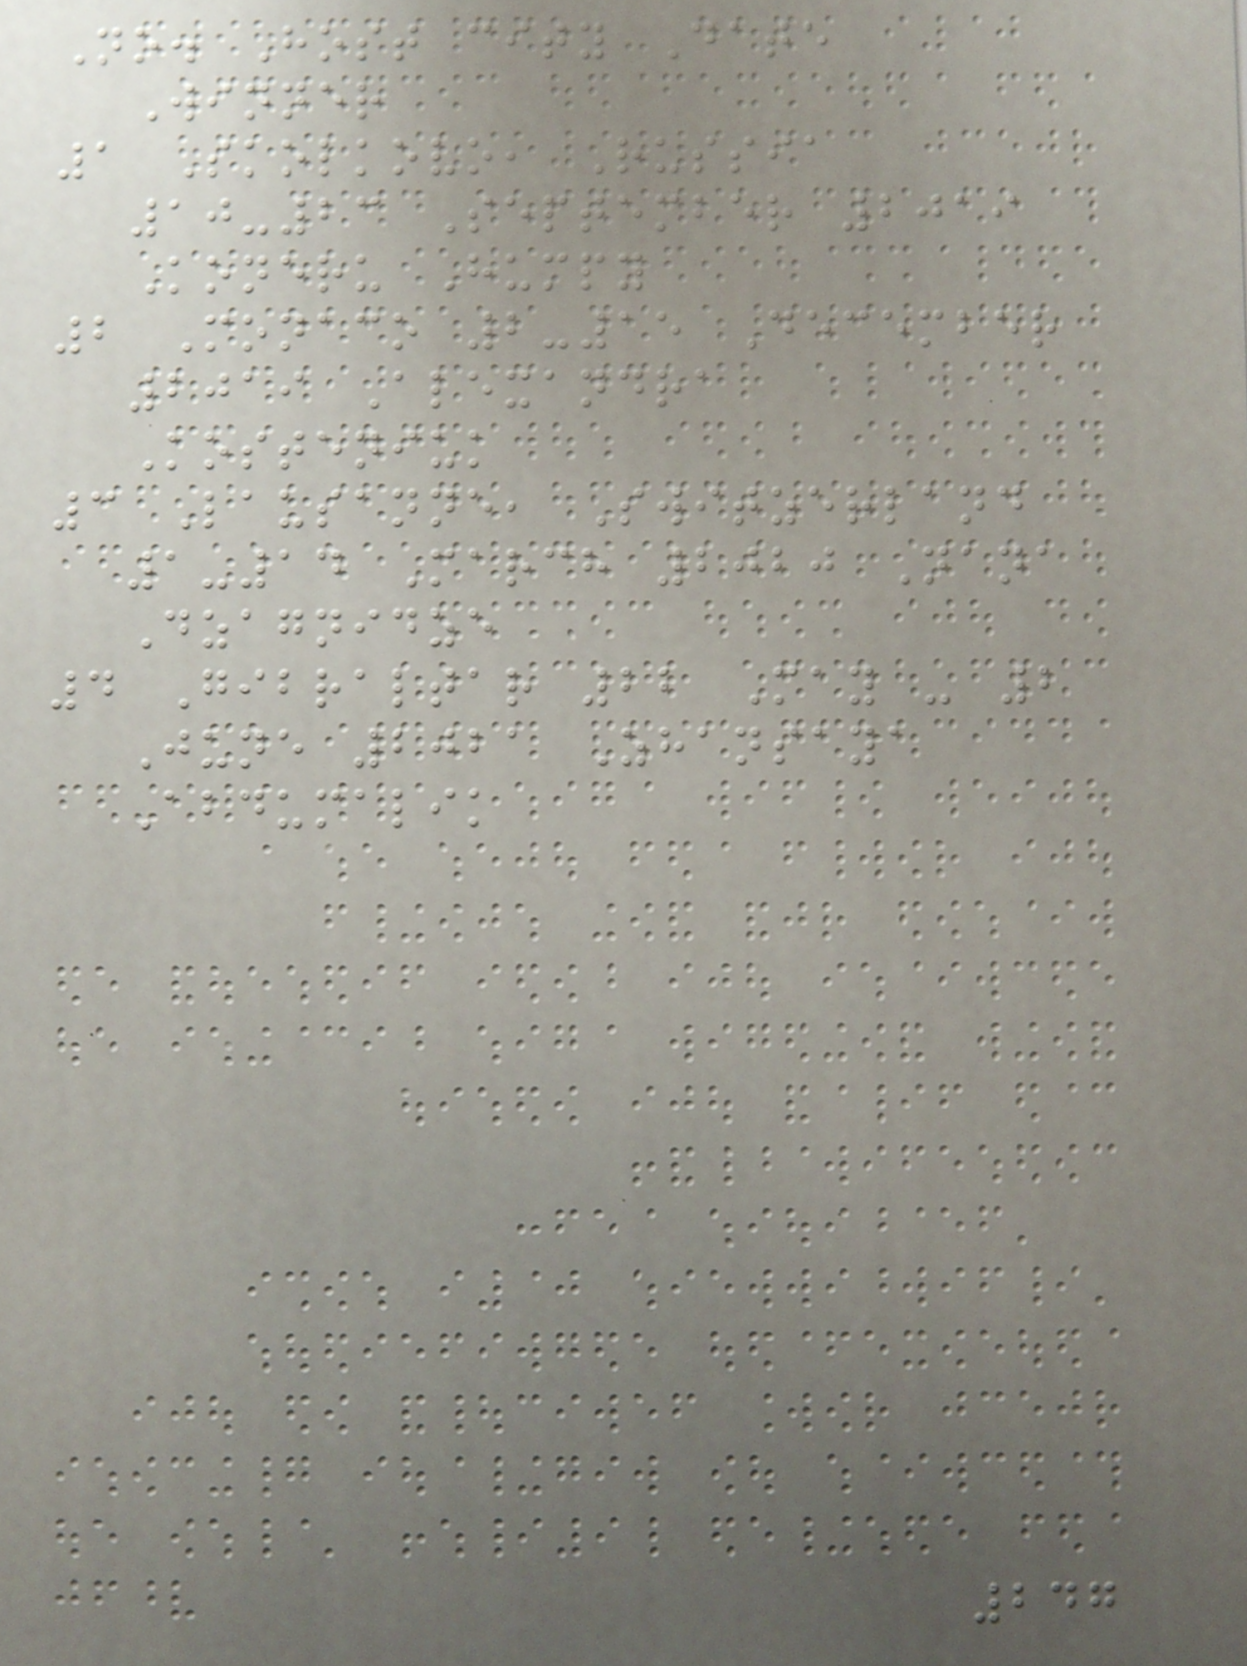No. Host city Date
Winner
1 Skolkovo, Russia
10-23 September 2019
Koneru Humpy
2 Monaco 2-15 December
2019 Alexandra
Kosteniuk
3 Lausanne, Switzerland
1-14 March 2020 Nana
Dzagnidze
4 Gibraltar 22 May - 2
June 2021 Zhansaya
Abdumalik
247
